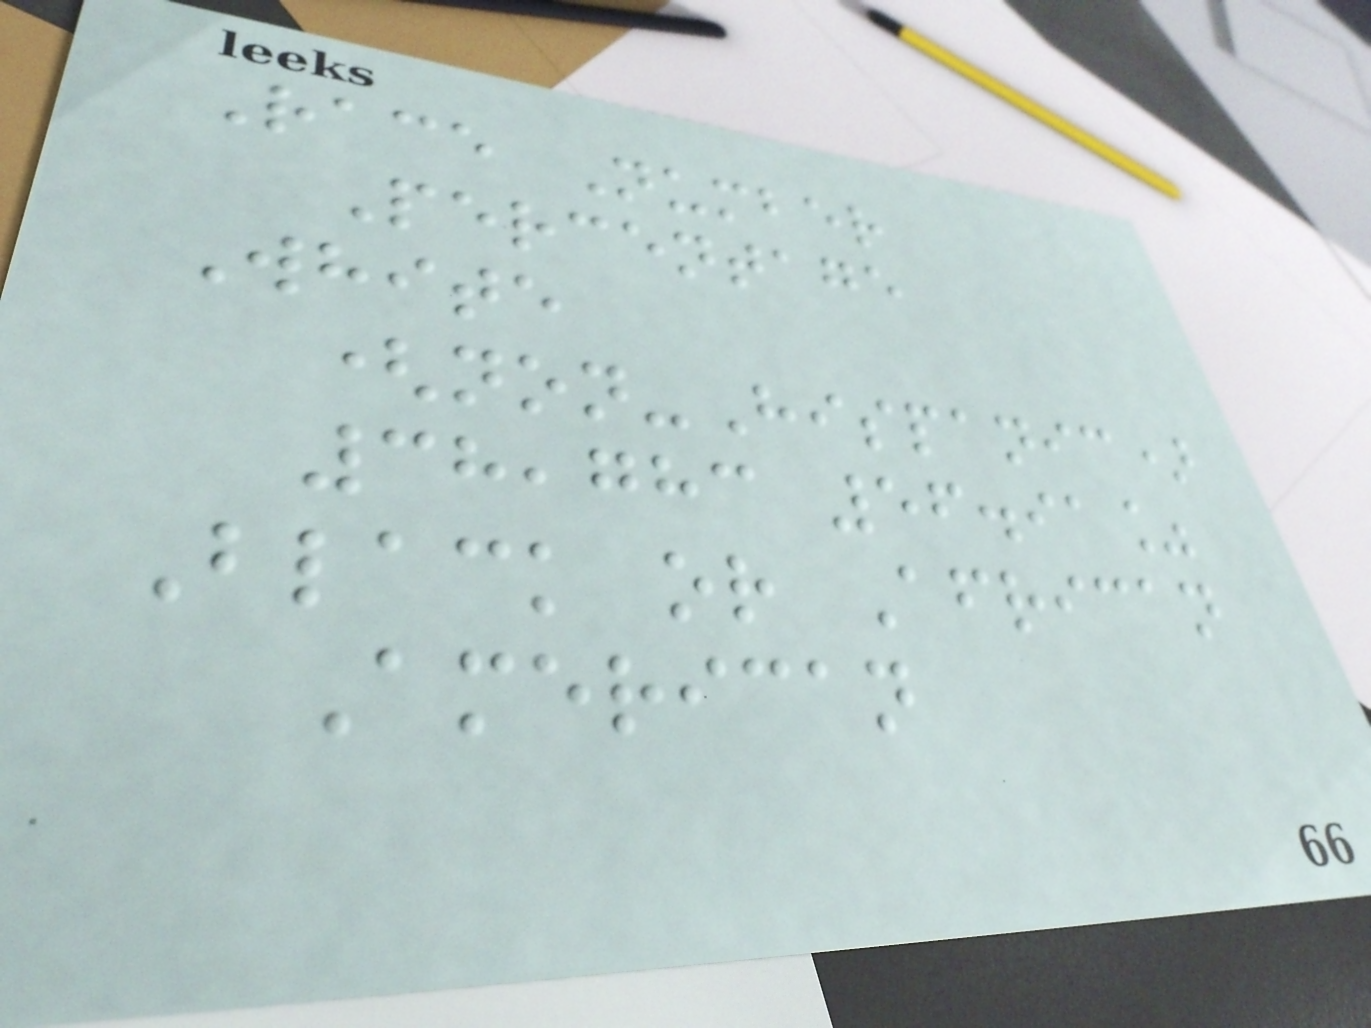Race Number
Percentage
White
(non-Hispanic)
38,783 56.91%
Black or African
American
